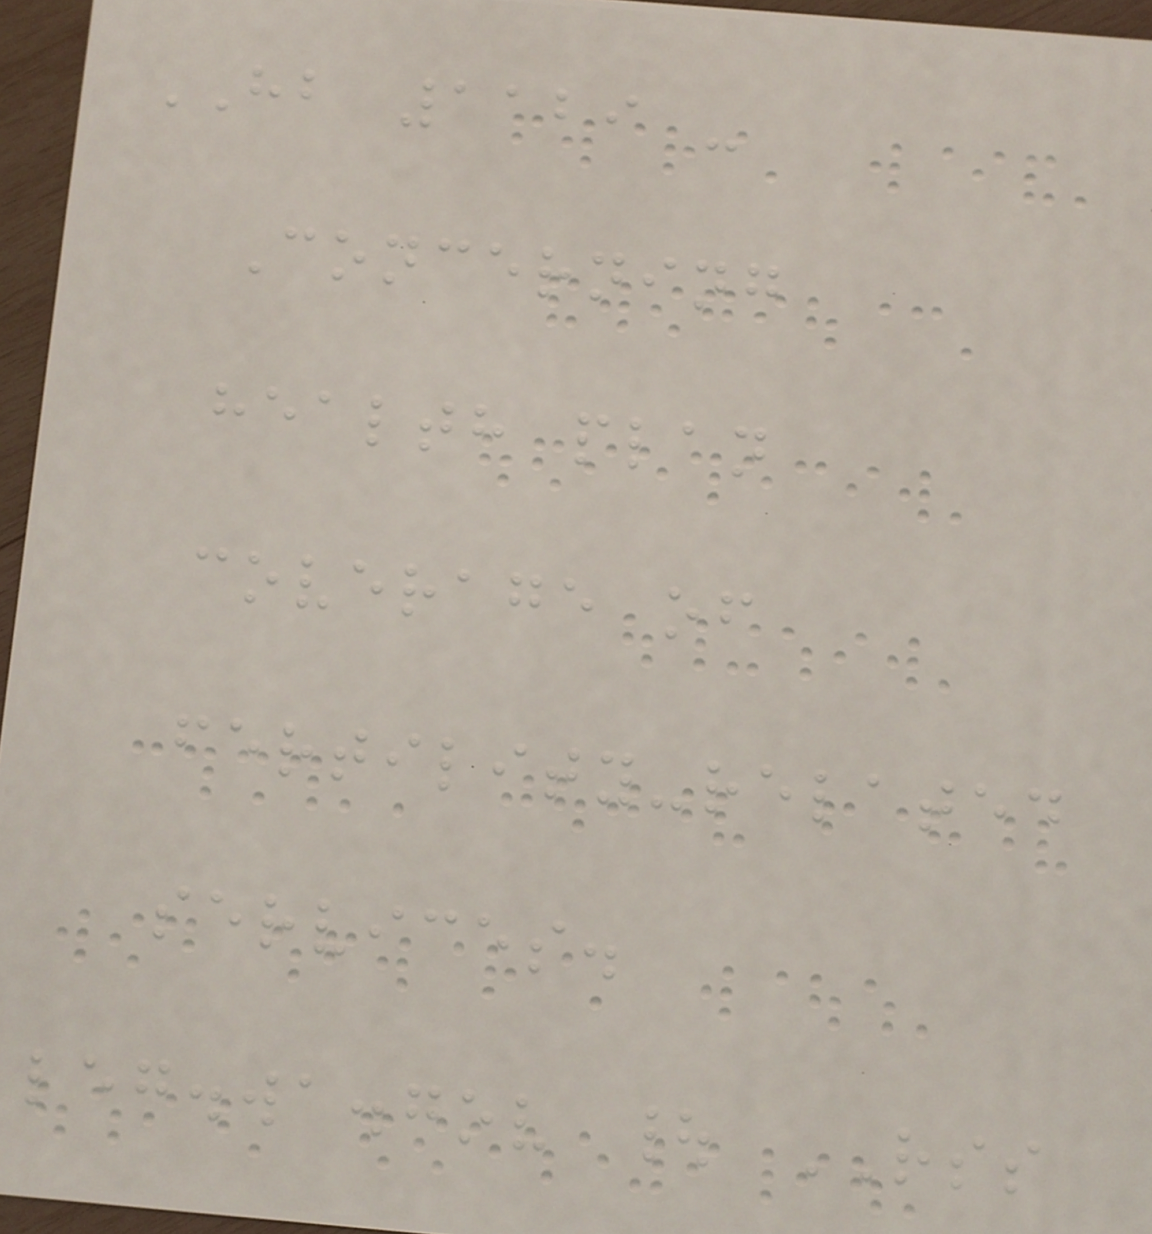HB 1129 -
Concerning
health plan
coverage of
fertility-related
services.
leg.wa.gov | RSS
